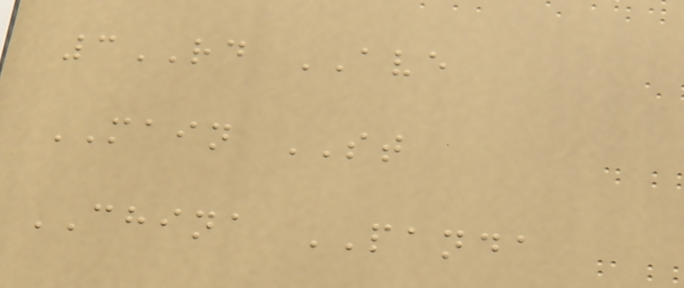3RD AVE
MAIN ST
CHINA PANDA
